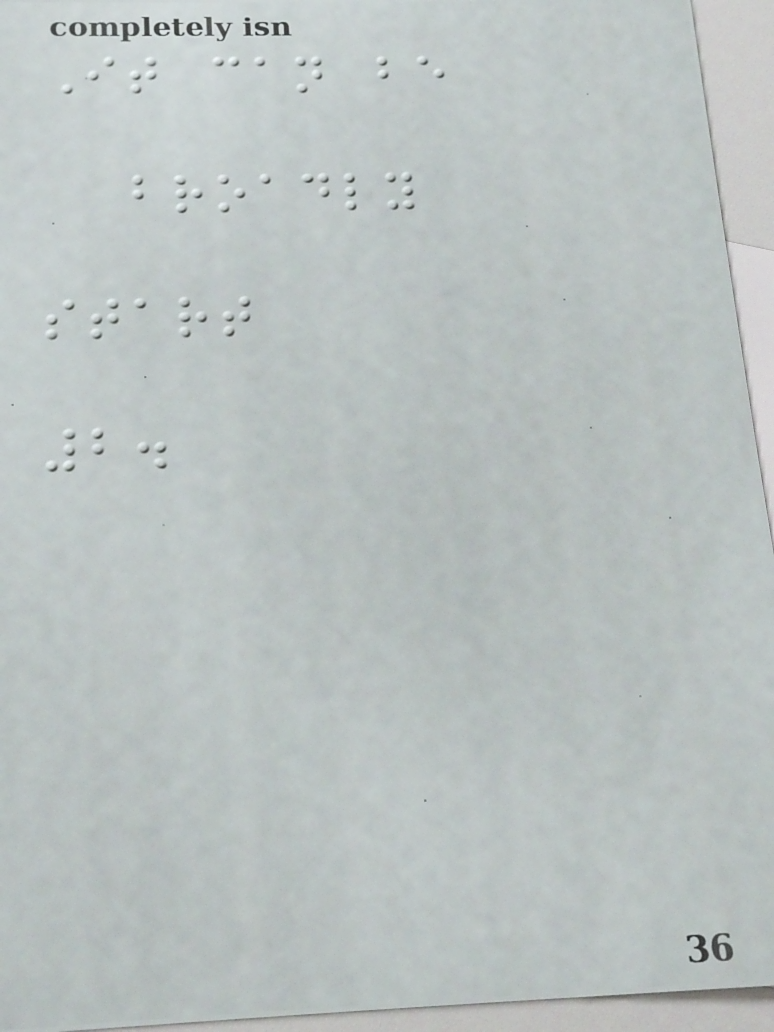It can be
broadly
start
2.
